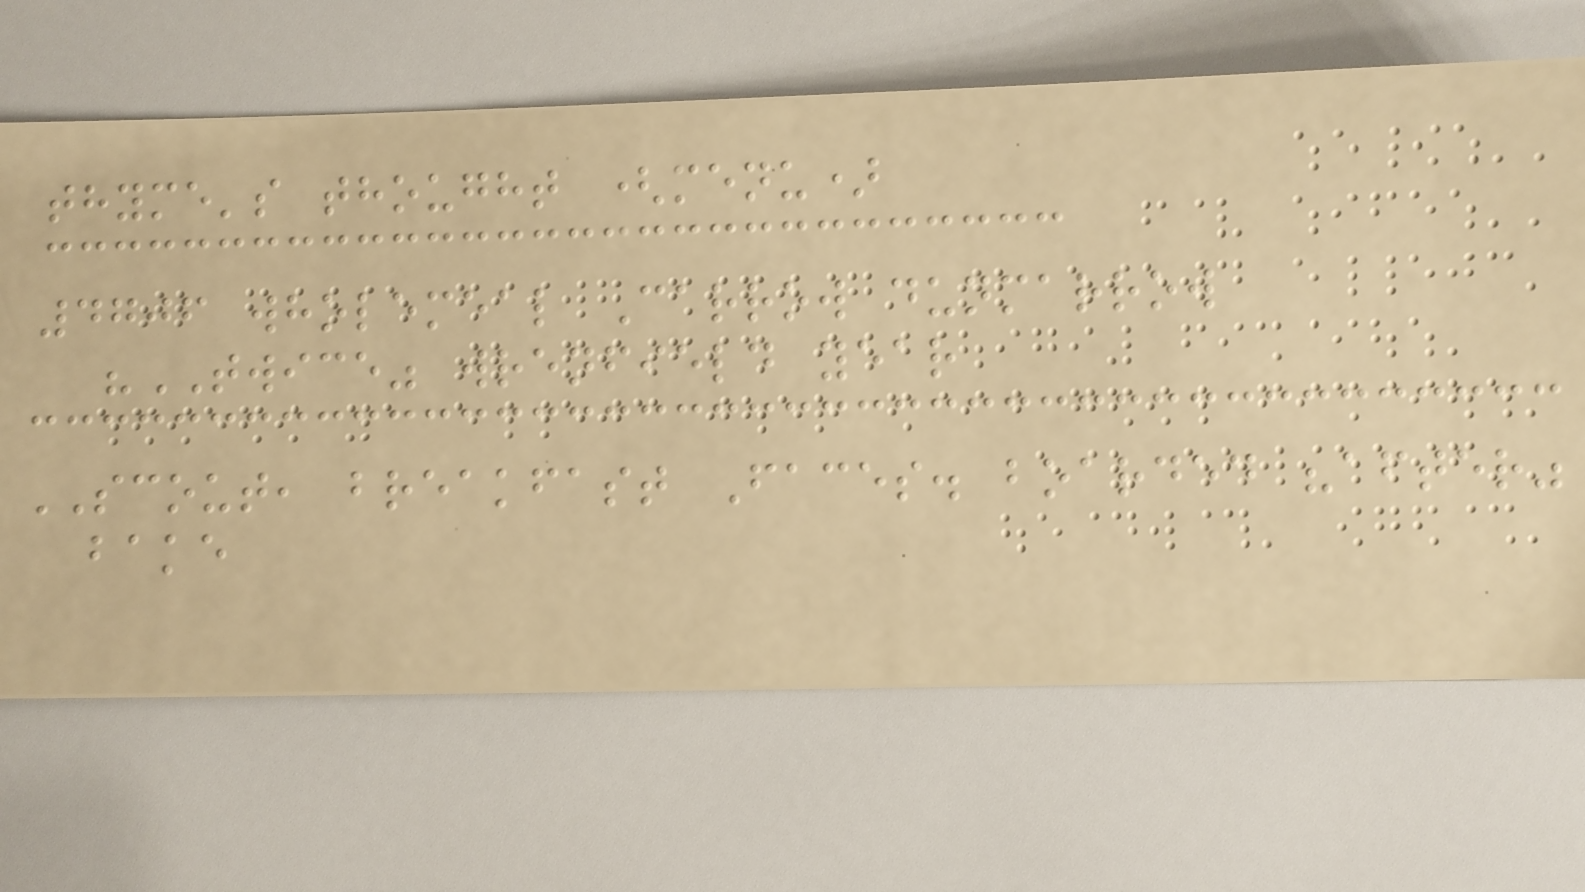thyme's thought (menu)
4706 wholemeal Carrow dunmarrow
"TWICE" wrenfield year
SCOUT, breakfast Faces. boarded "after"
bake
